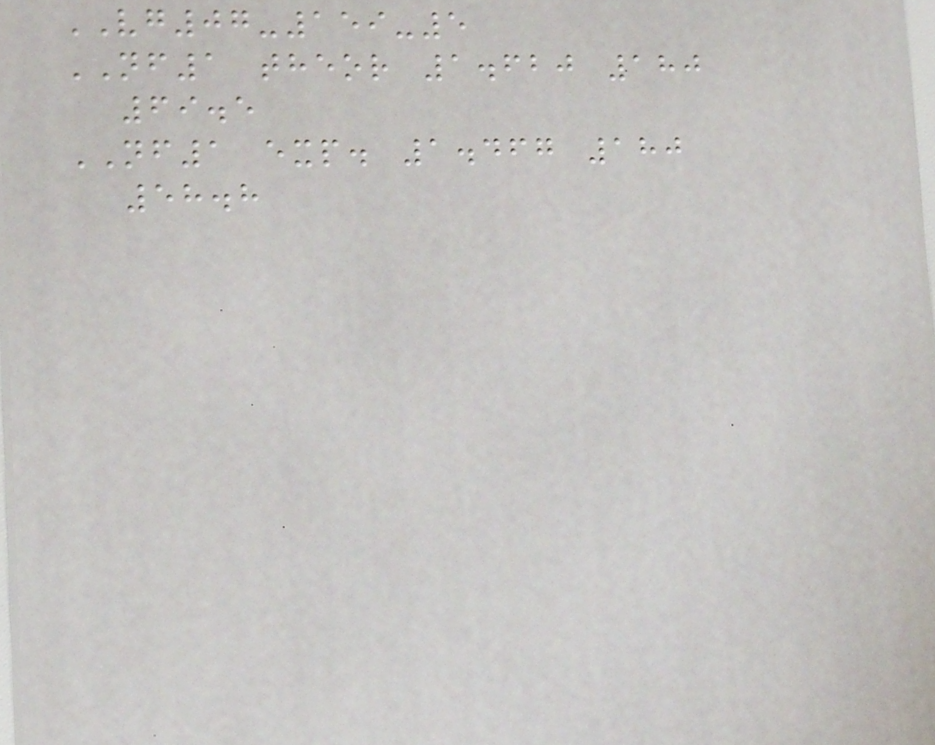VG07-159-5
NF1 theor 1.620 180
69.5
NF1 exp. 1.467 180
58.8
